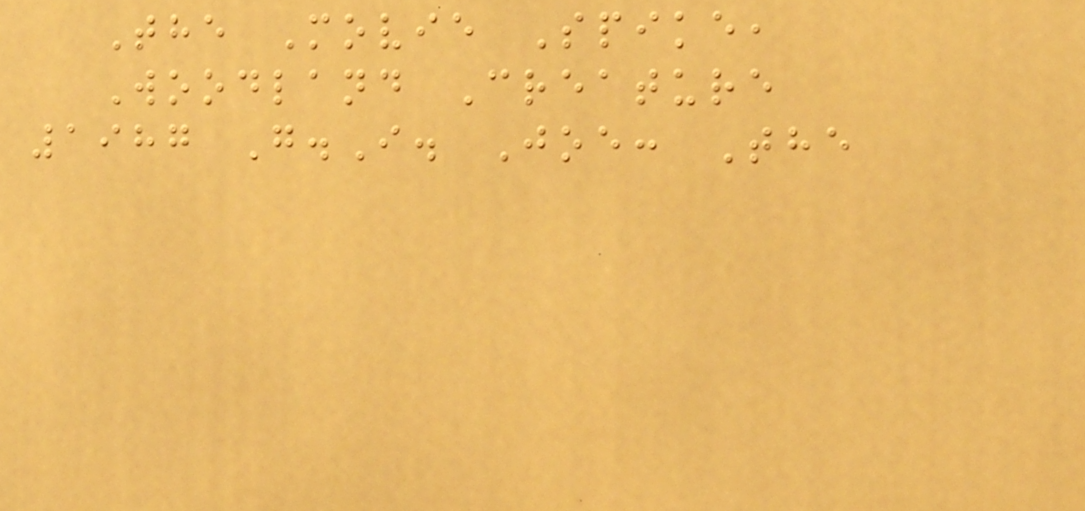The Movie Spike,
Woodland Creature
1987 G.I. Joe: The
